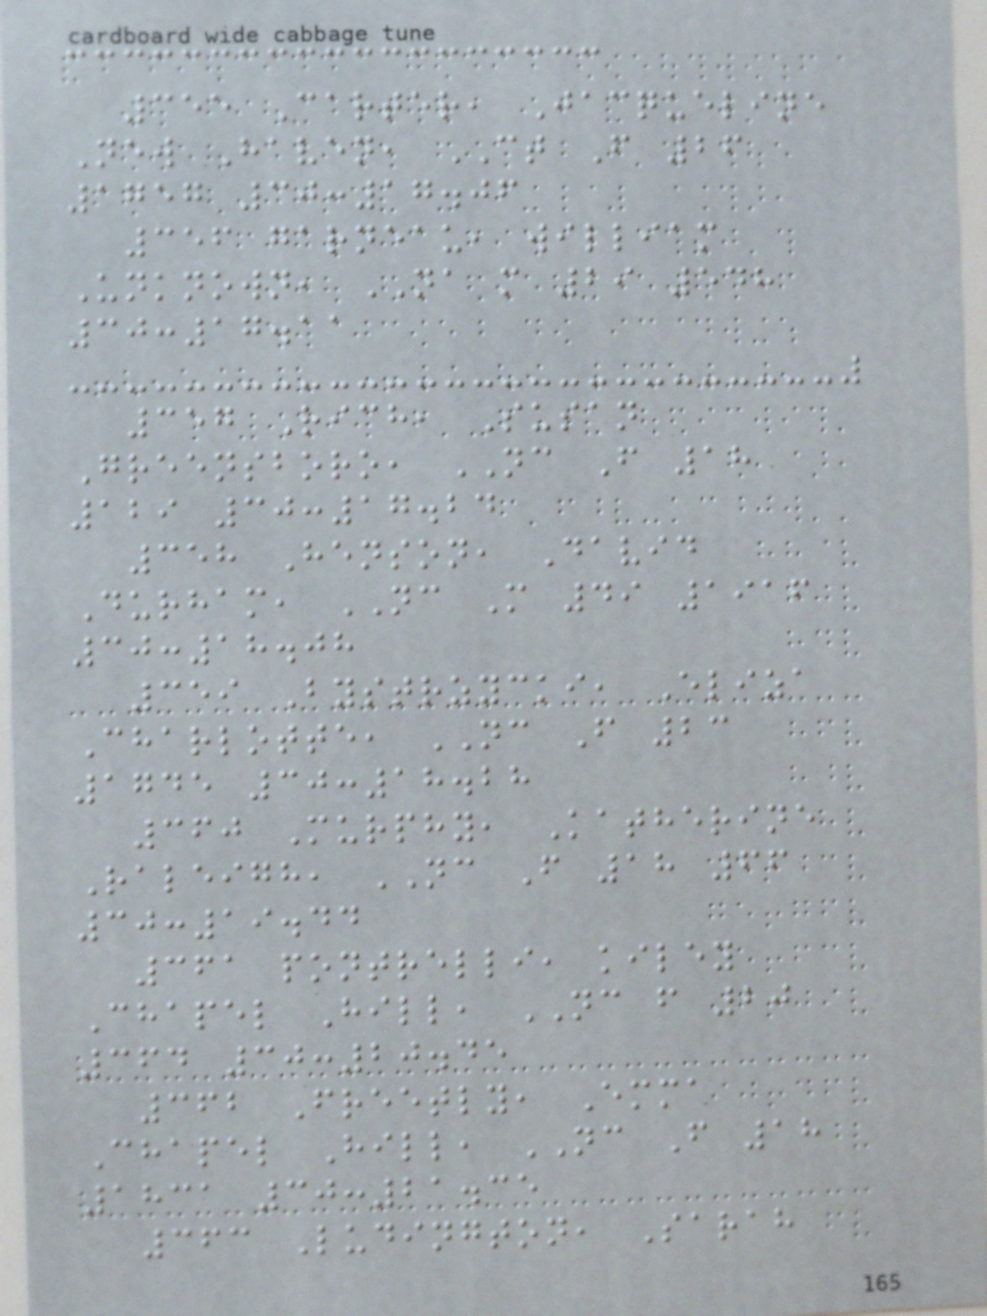355 Carter, Jacqueline
New Haven, CT F 26
1757 30:17.06
356 garneau, william
Unknown, NA m 29 548
30:17.11
357 Rich, Susan
Greensboro, NC F 18
129 30:17.24
358 Henson, David
Durham, NC M 49 1916
30:18.08
359 Bystrzycki, Eliza
Charlotte, NC F 23
1745 30:18.28
360 Murphy, Katherine
Raleigh, NC F 18 66
30:19.44
361 pontrelli, kiley
Chapel Hill, NC f 20
364 30:20.45
362 Freetly, Emma
Chapel Hill, NC F 18
1831 30:21.35
363 Ludington, Sarah
